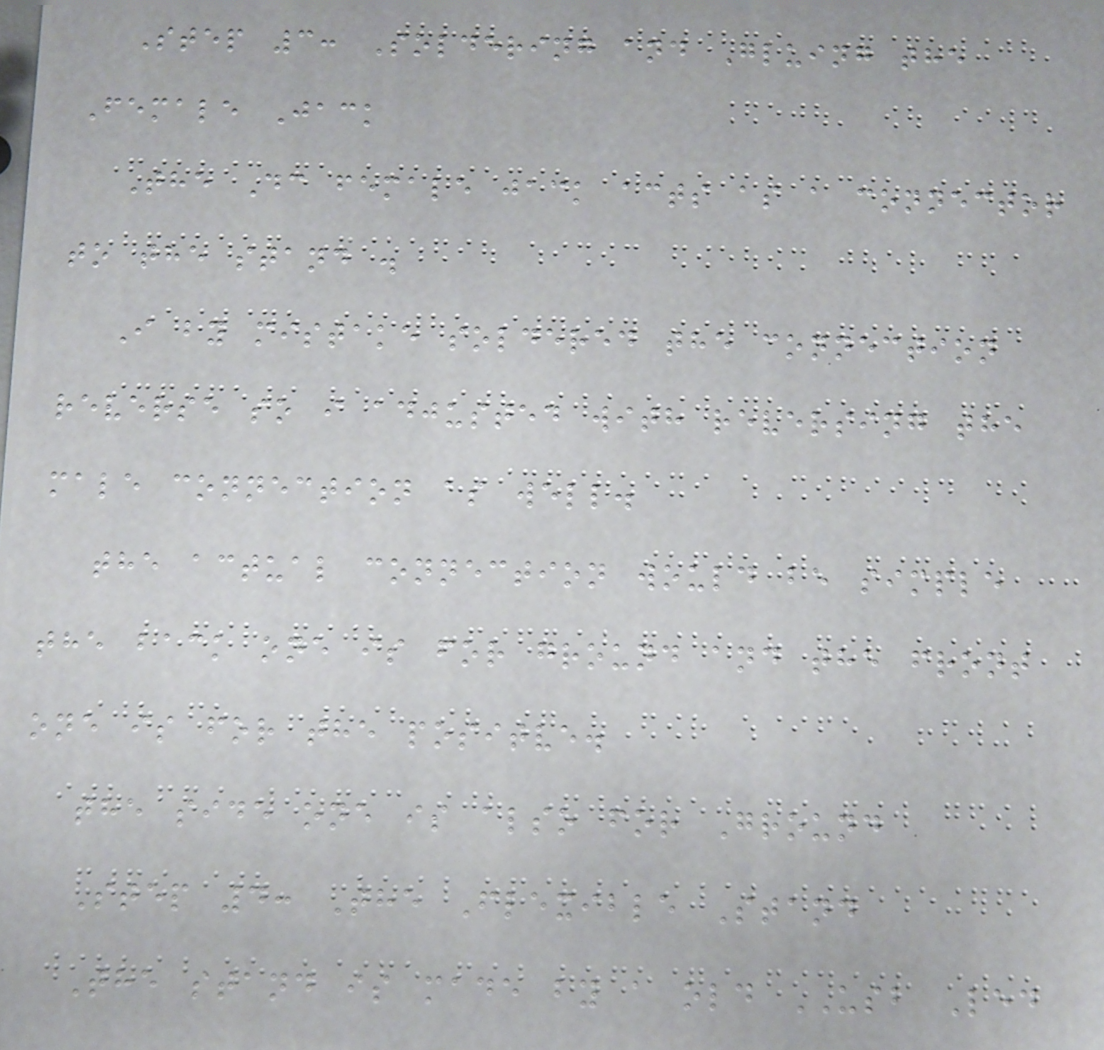Step 3: Soldering and Gluing the
Female Jack
The Dc female jack acts as a connector
to the stand .
I by mistake soldered the connection
reverse so i adjusted with reversing the
male connection as well.
the actual connection would be simple
the back one is for ground and the front
one is for the positve.
the side one is also for Ground
Step 4: The Flexible Stand
The stand is made by a old USB Led
